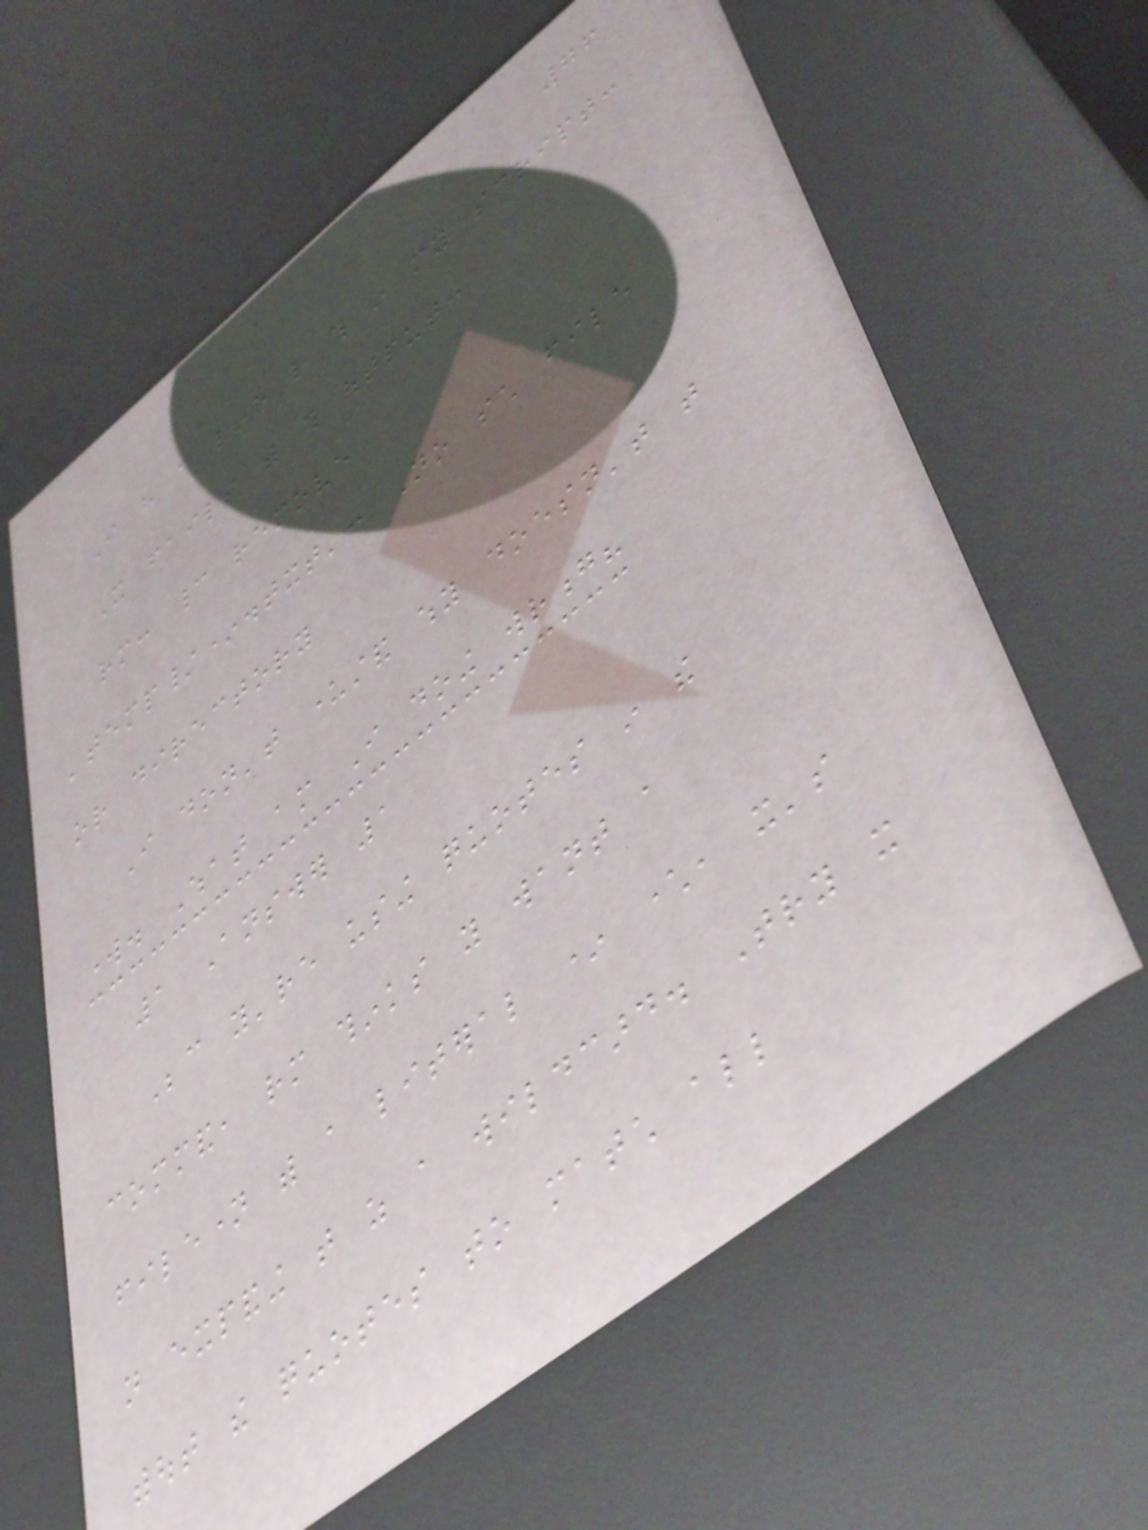76
I have a line like this in my script:
It fails with this output:
rm: cannot remove
'temp/*.txt': No such file
or directory
I don't understand why doesn't that
work. What am I doing wrong?
1 Answer 1
Because you're using quotes in the
command, rm thinks you want a
filename with a literal * character, it's
not expanding that as a wildcard. Try it
without the quotes to match all
